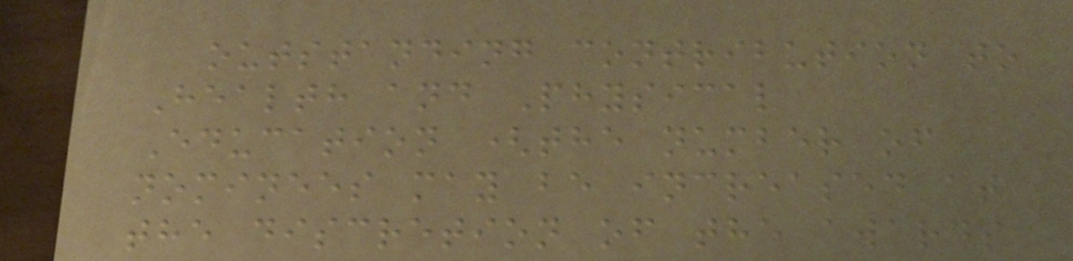outstanding contribution to
Health and Physical
Education (the number of
nominees may be increased at
the discretion of the awards
